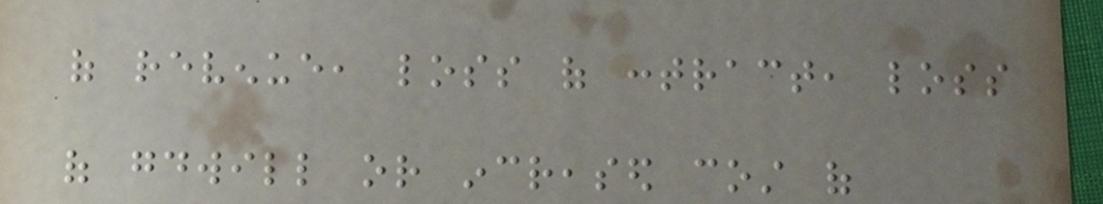of revenue, loss of contract, loss
of goodwill or increased cost of
